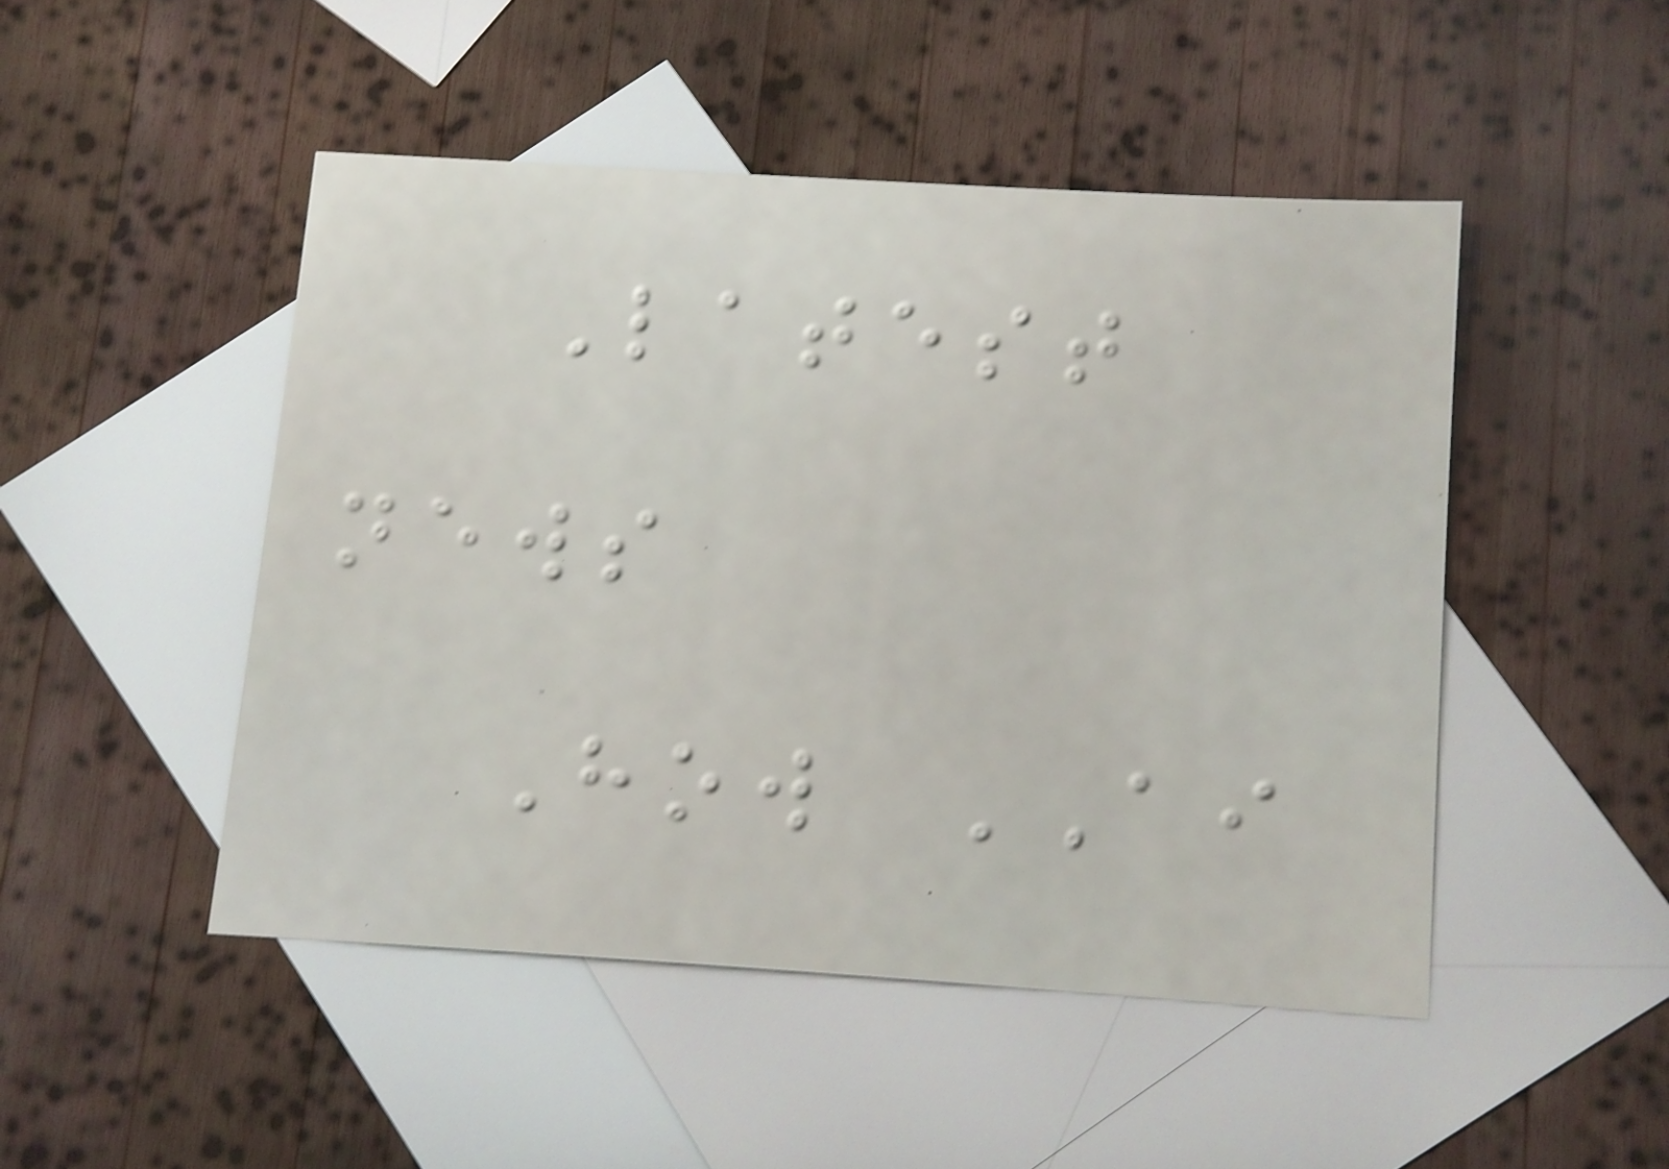Latest
news
How AI
